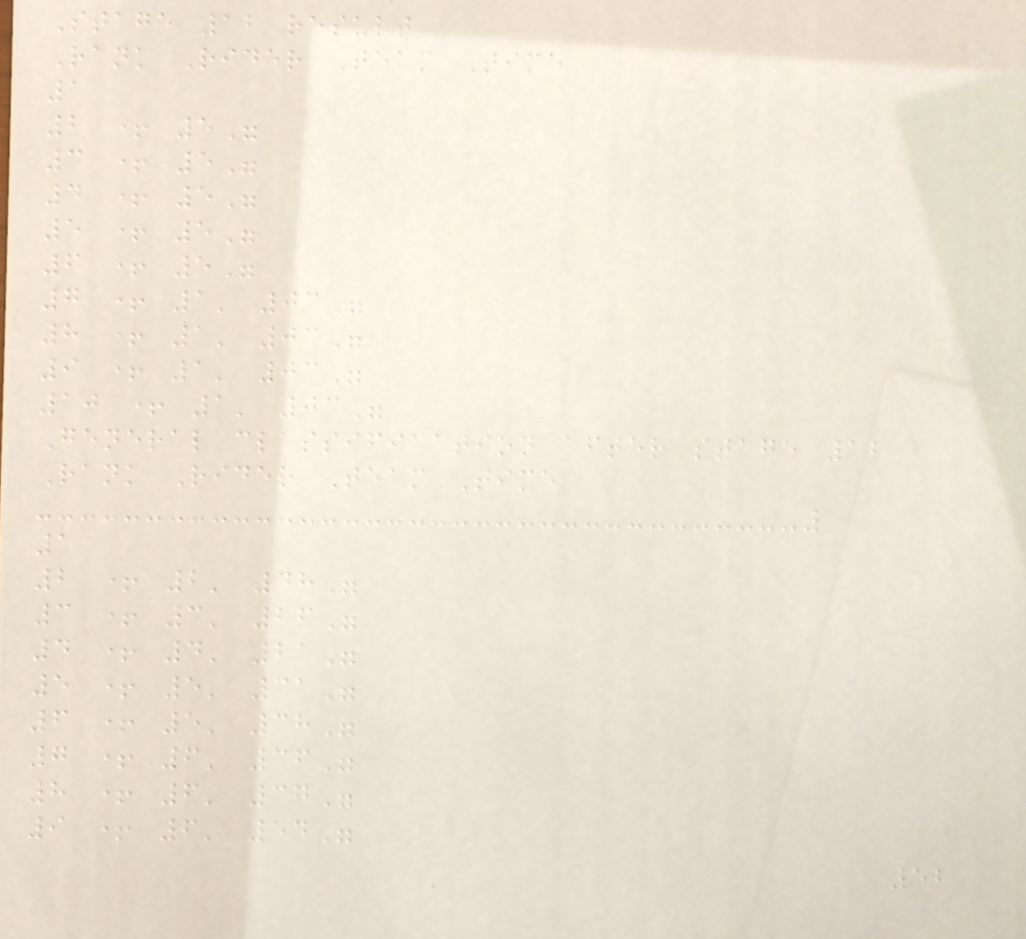Stage 12 result
Rank Rider Team Time
1
2 + 5"
3 + 5"
4 + 5"
5 + 5"
6 + 5"
7 + 1' 03"
8 + 1' 03"
9 + 1' 03"
10 + 1' 03"
General classification after stage 12
Rank Rider Team Time
1
2 + 2' 48"
3 + 3' 26"
4 + 4' 21"
5 + 5' 31"
6 + 5' 38"
7 + 6' 36"
8 + 6' 37"
9 + 6' 54"
52
